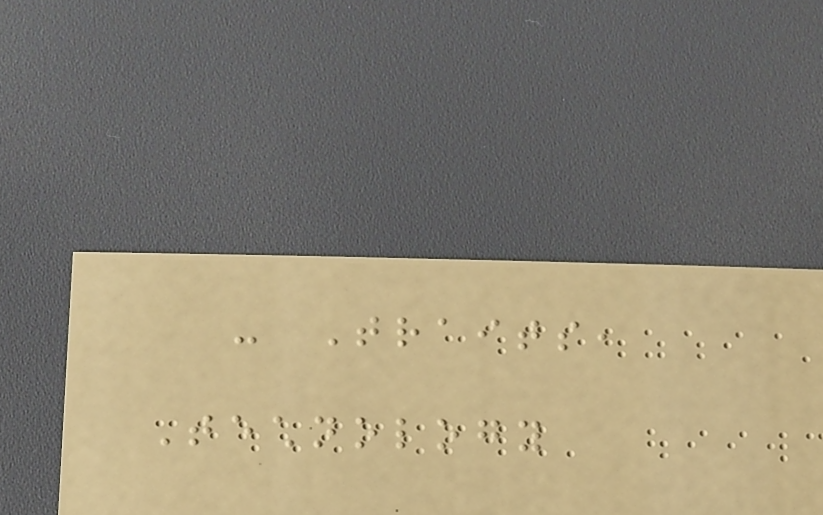- Traits,
Technology
